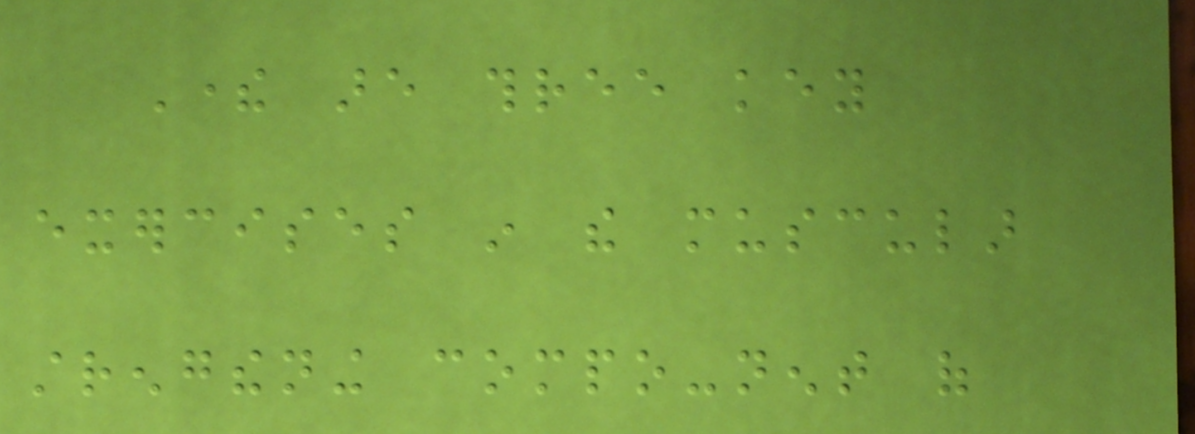There are three key
exercises in the muscular
strengthening compo-nent of
